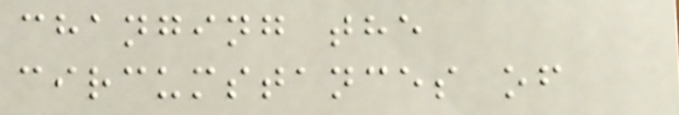changing the
circumstances of
